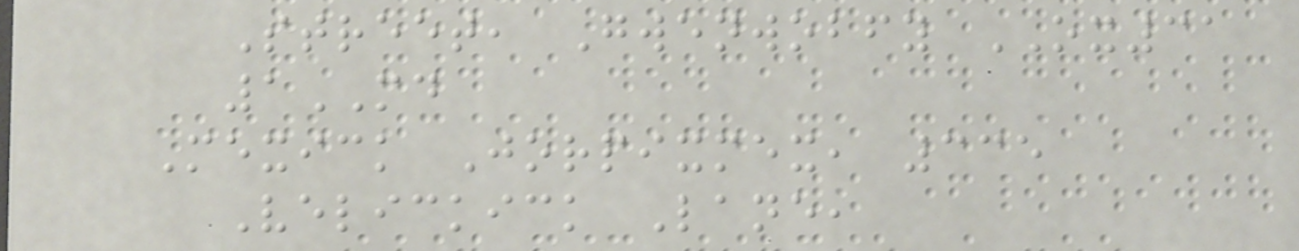Street, Gwenwobfy OX31
1MD
Mexick Jorpixmex, 335
Velickick Lane,
